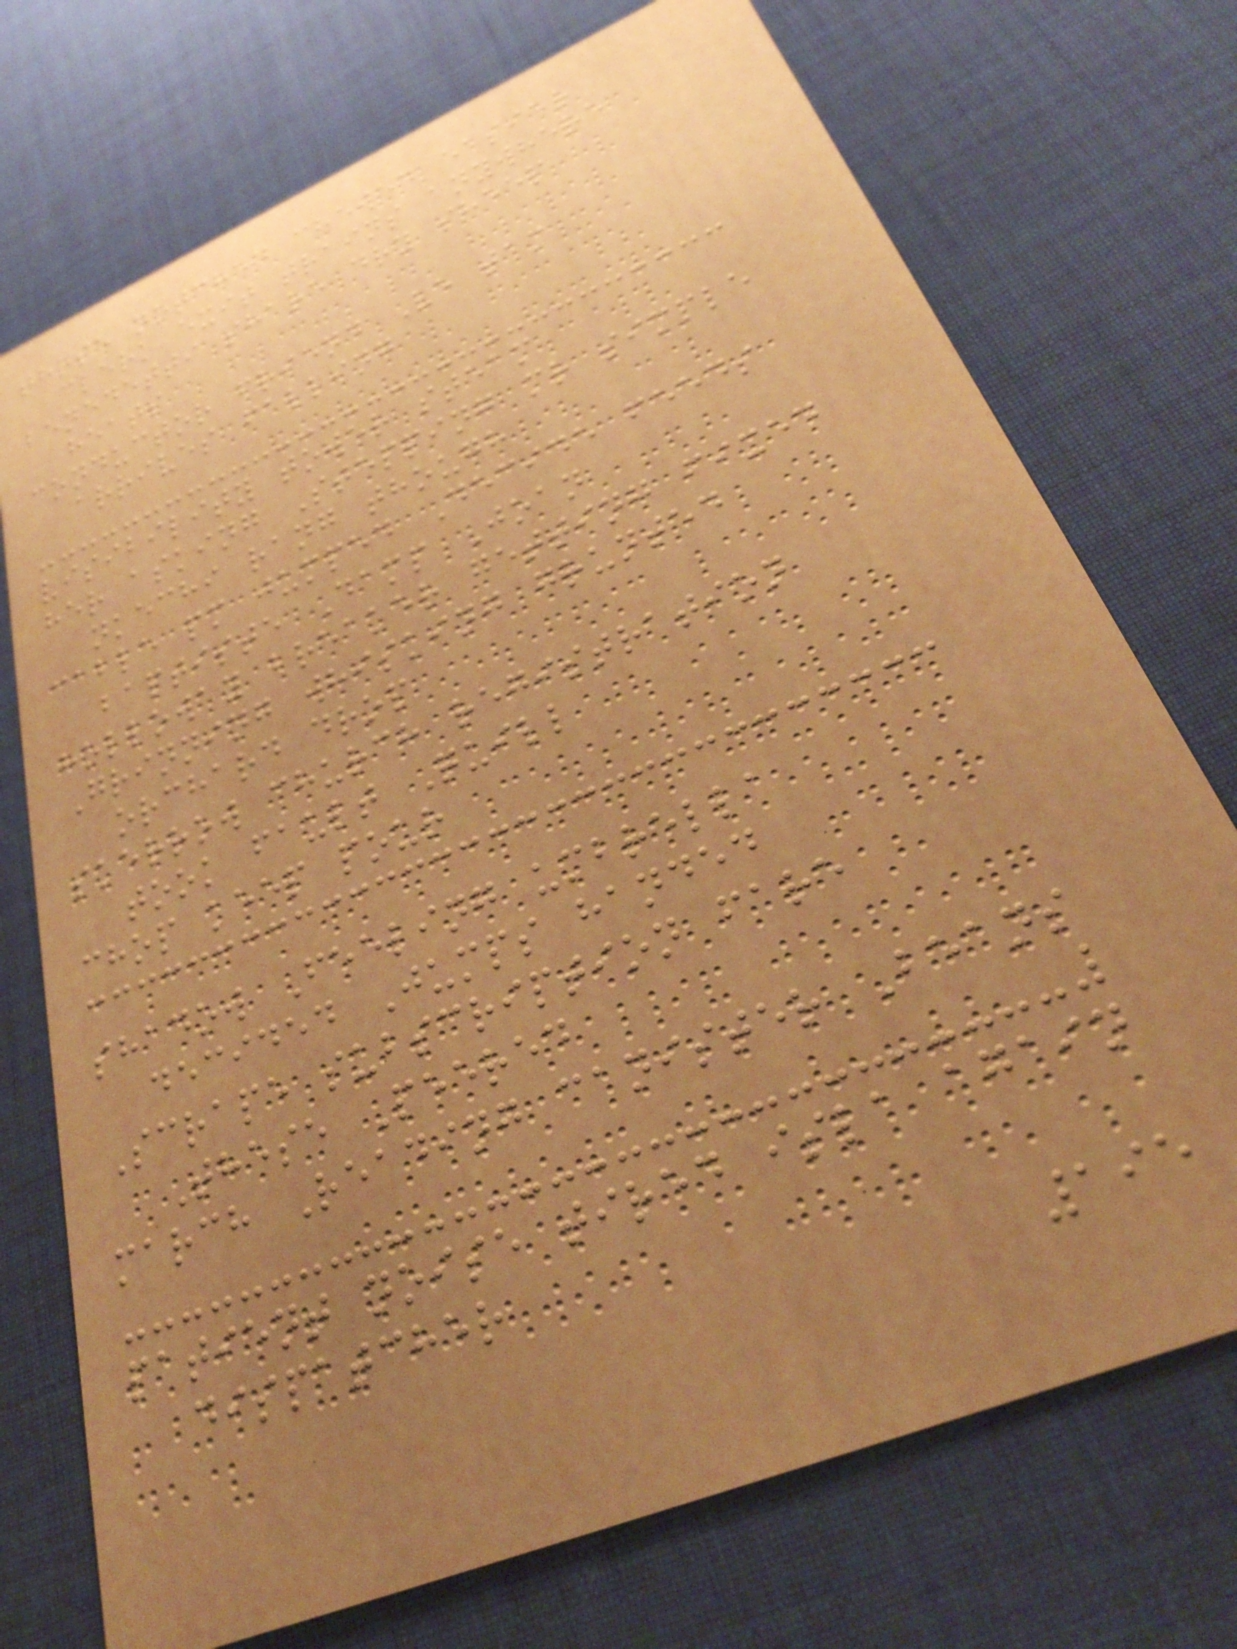those notched chewed easier
clerk exit trains anywhere
benedetti share dry sheep
heats
conductor friend Ve tam
arrives falling
visibility tower steam
her asking Stepping mr simple
nkechi rang though
cable pm jumped Decide feeds
baptiste Damp Joan
holloway breaker getting fixed
Grinning whisking grunted
orchard drop
skerrow church registration
took fault Quill
chop keep pour
shadow Feeling umbrella
decided Jumps handed
Scrape subscription fare
These Peered
march Reading canister Beans
patient noise tired isla again
dispatcher
195
